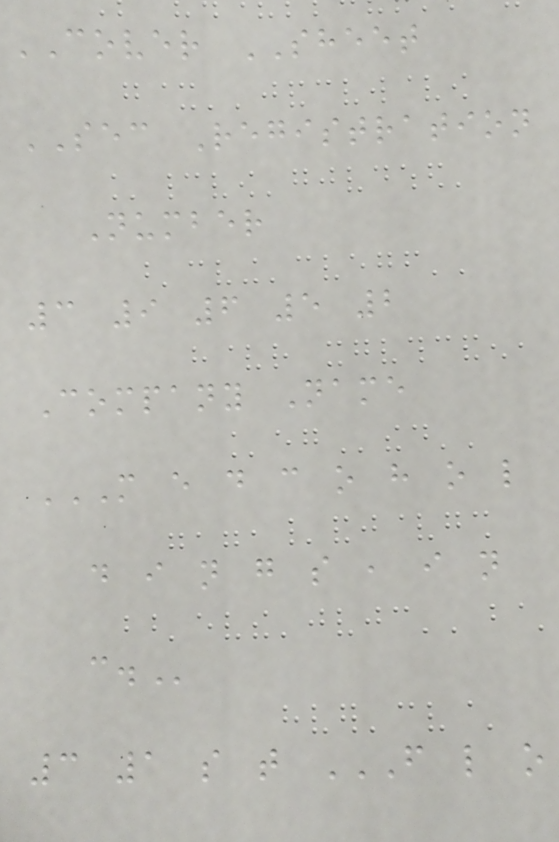COVER SHEET
SEC Registration
Number
3 9 6 5 2
Company Name
M E D C O H O L
D I N G S , I N
C.
3 1 s t F L O
